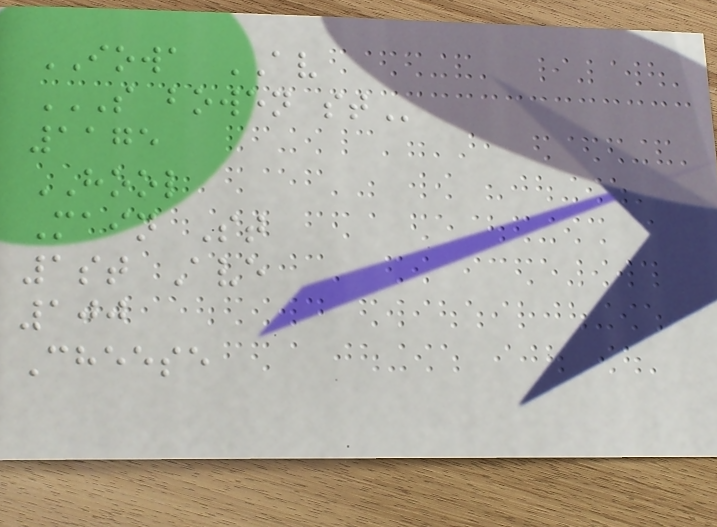IOWA AV
S BOWEN ST
1175
HOOL
Main St
1st Ave
100
Cheese
